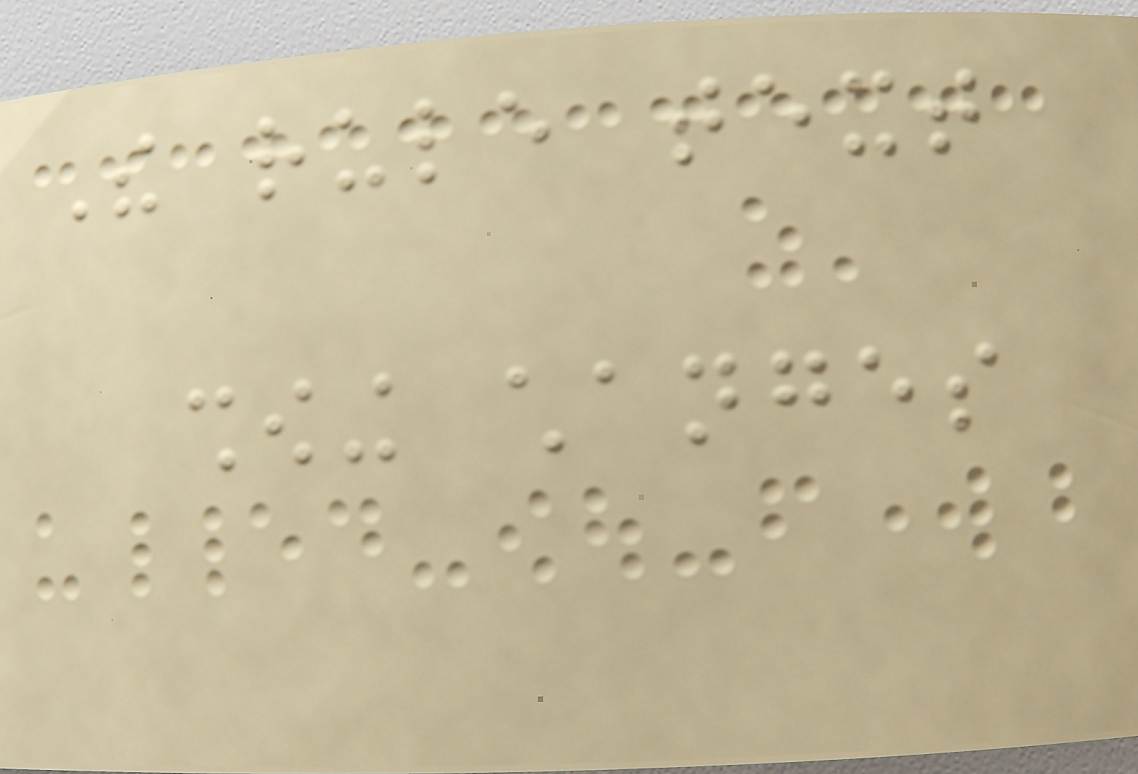The rule text
showing changes
